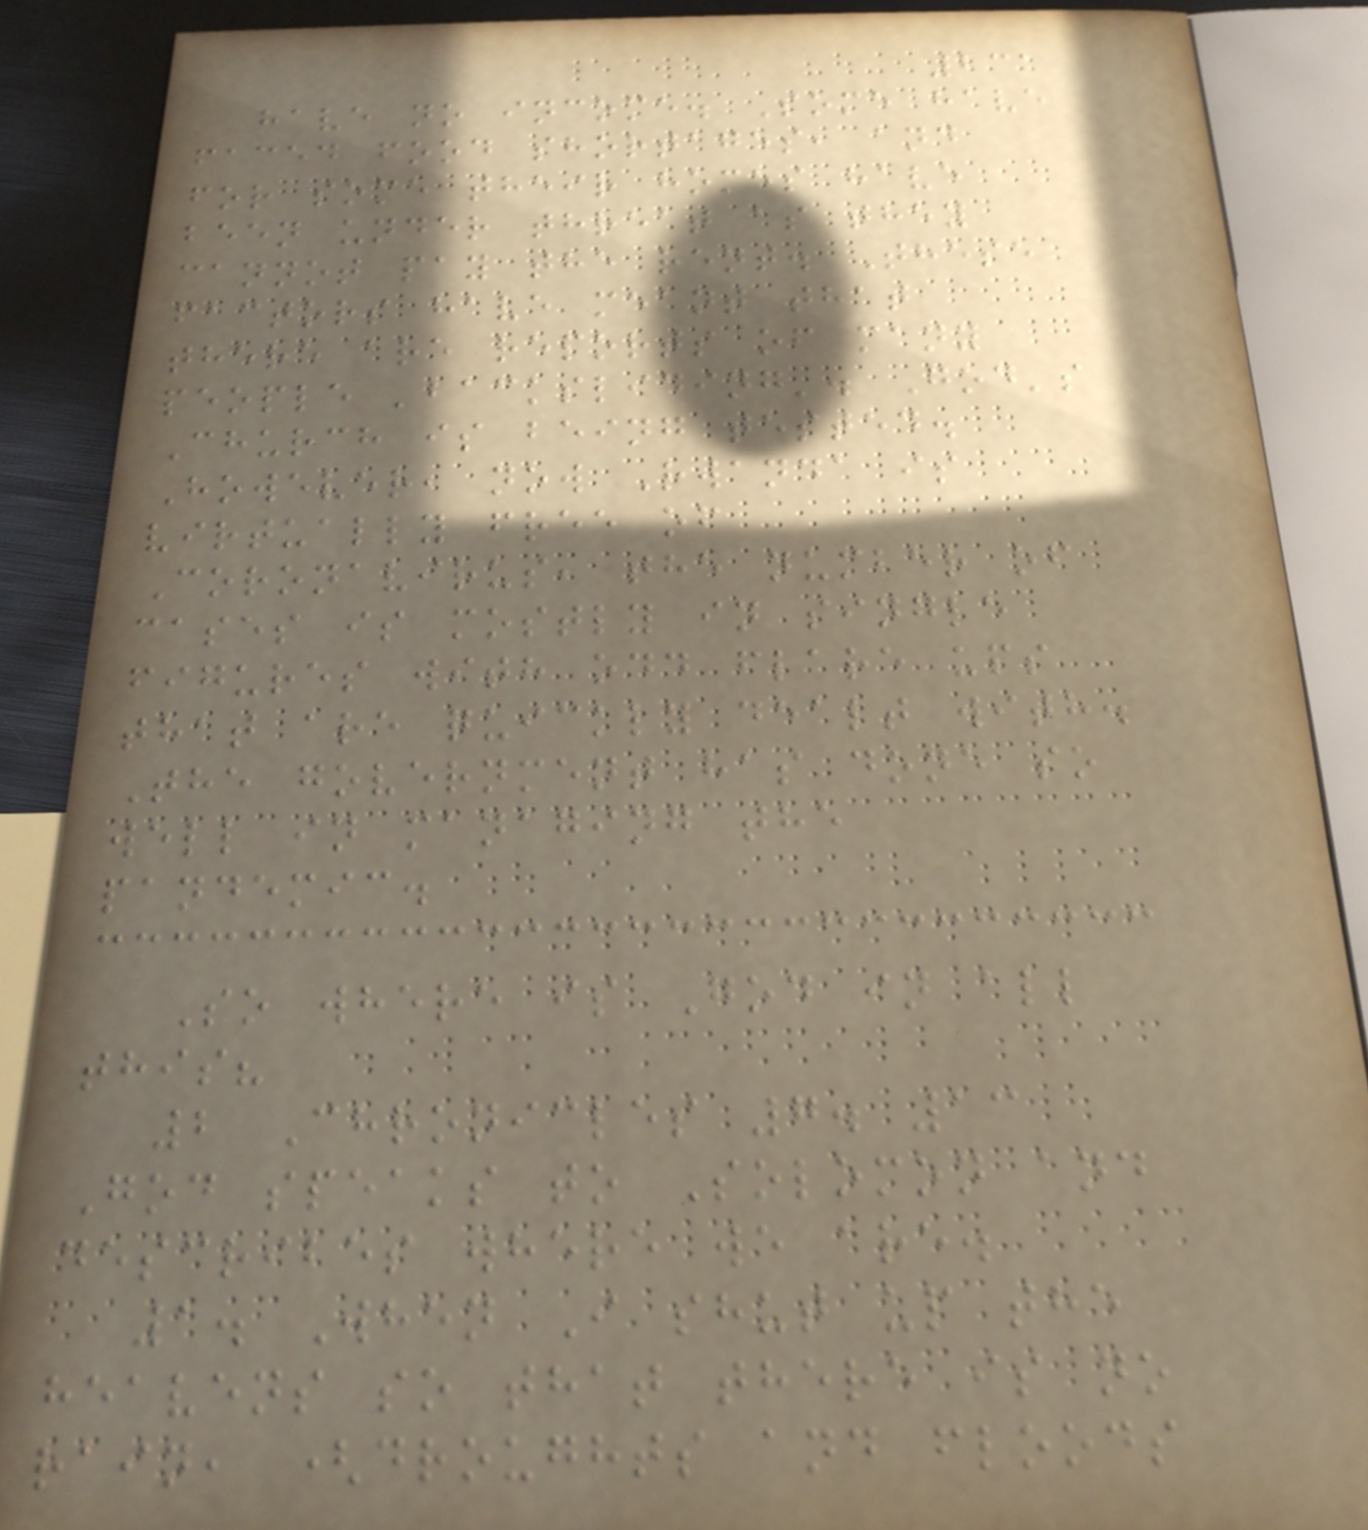231
have no income. Some have
faced food shortages, and
for some their homes have
been under threat as they
cannot pay the rent. These
factors have meant that
there are reports of many
people 'backsliding'. God's
Church is being tested.
However, now Rwanda is
virtually free of
Coronavirus, the number of
cases is mostly in single
figures with odd flare ups
that are quickly dealt with.
The government has done so
well in managing the
pandemic.
So where is God in all
this?
2 Chronicles 7. 13
God speaks to Solomon and
describes where we are.
1. When I shut up the
heavens so that there is no
rain, (droughts and floods
